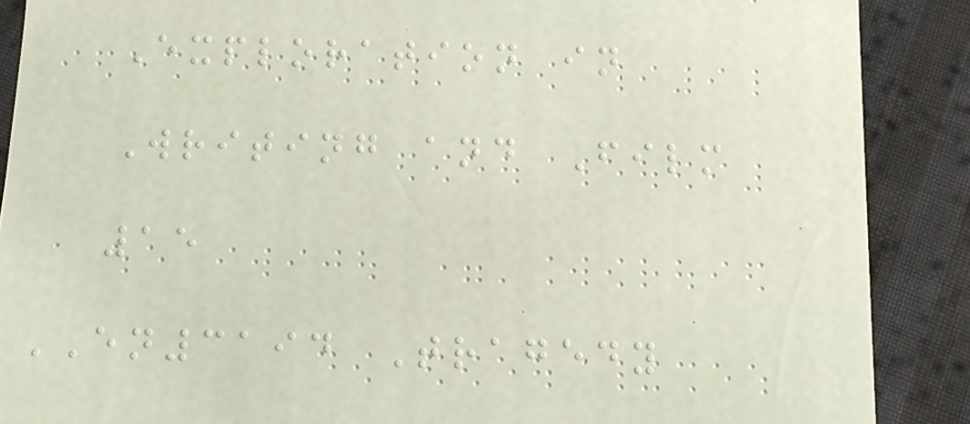Exploration in
Writing and Film
15
EN3194 Tragedy
